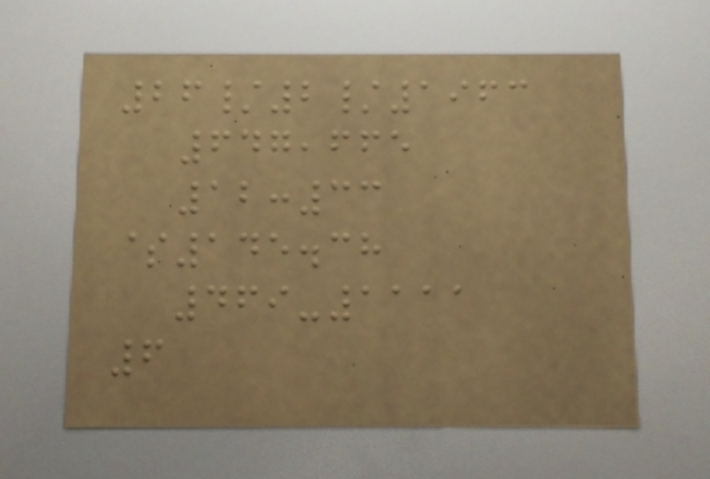26/2/1963
647,665
12:33
$145.38
469-1111
6
